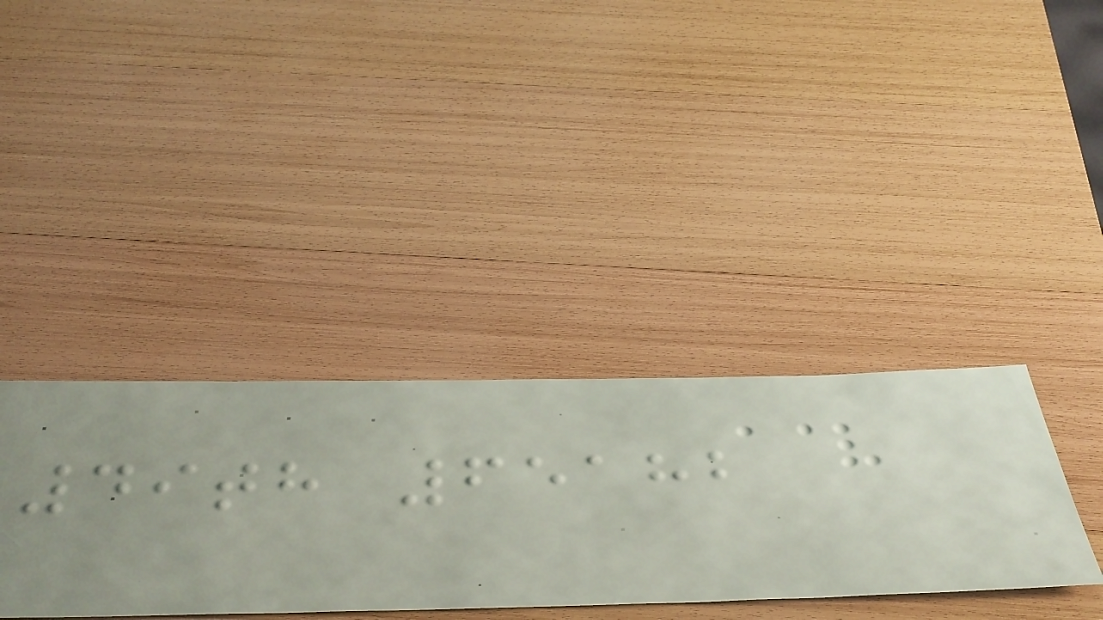49th 65182
